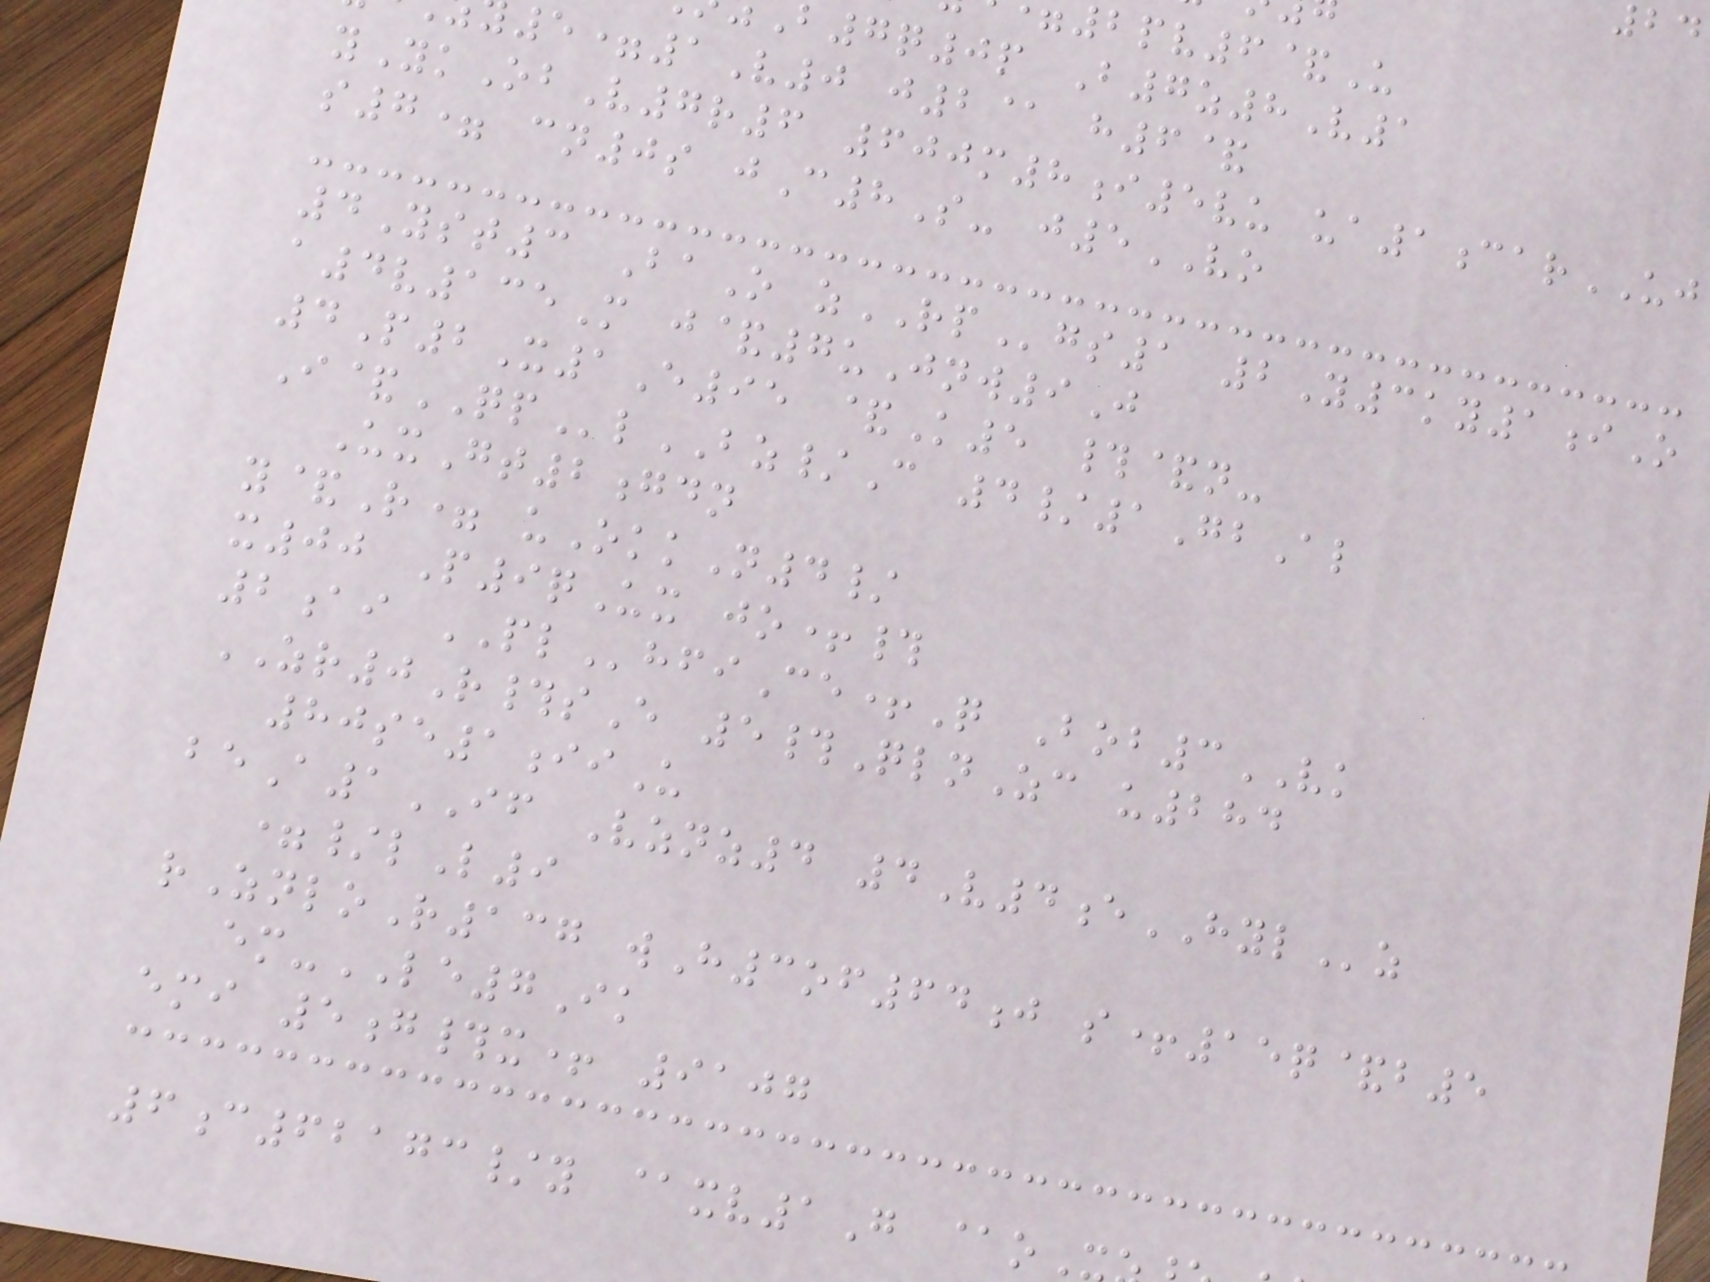2pv6&U
b7q0p B7z8V1
5=1V0 j2@ h6&
yYkObV7r6 600m8i5vu ua1carUJ
s7= cn0s jC8S- j5VO
4Yst3 BaO zRPgs1 2Y3ky1iO
a4v135M j&7uJnw9J
4P2X1E95 &K5 #&n-
I&QPlBZ/C 4/1GbAl
UxGt2gdn
y&R= uOkkN4/
x00 P9qUx jo+#
2ai PLhfiCe+Q Bob3VK
ZR0R#sE 5#QlnZc u284
80se1iiU
beA1IF Vznz4 4V4eHYLz
=/lL9
rZnloR137 wH3of64j s+15q&b5
em-LE7Ik
emi 5g#x+ 9107
6c62173/y @xv1G @o
